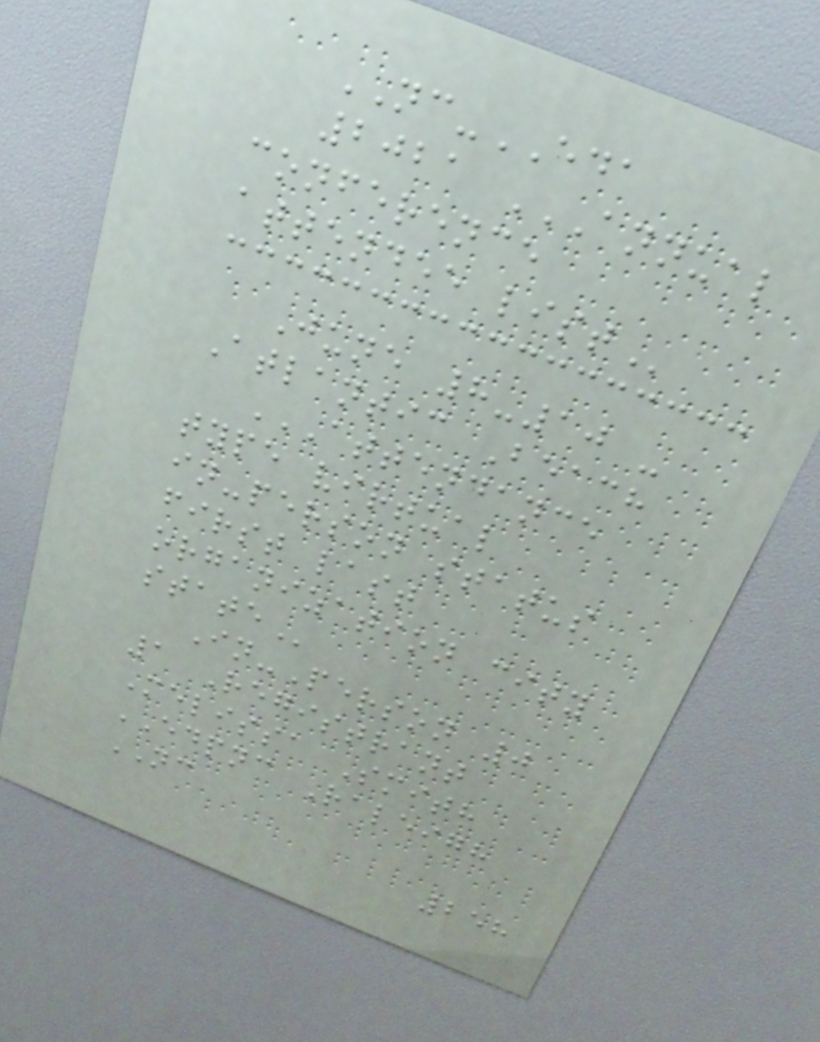NC-EDA
2021 ANNUAL
CONFERENCE
ATTENDEE LIST
June 8-10 -
Atlantic Beach
ATTENDANCE
TYPE VIRTUAL
IN-PERSON STATUS
FIRST LAST
ORGANIZATION CITY
STATE
In-Person 0
1 Registrant
Melissa Smith
EDPNC Raleigh
NC
258
